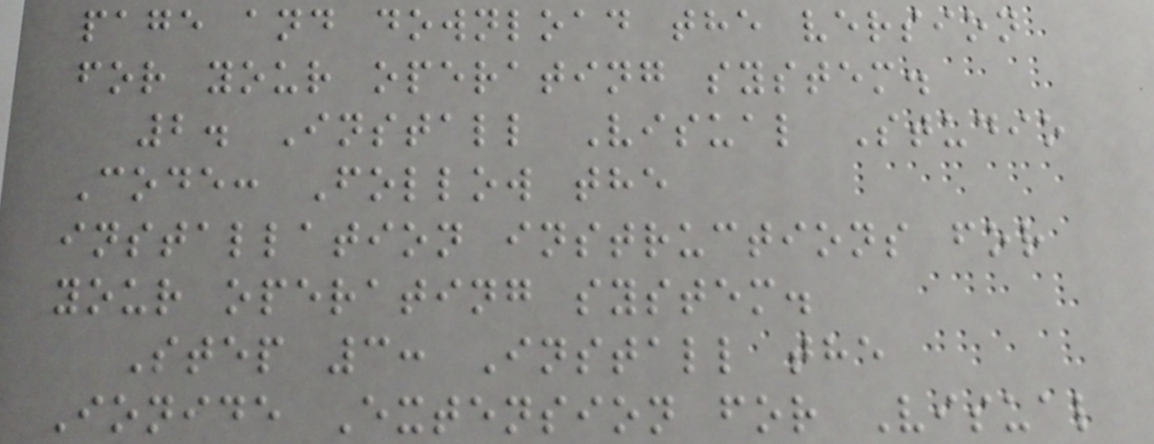page and download the version
for your operating system.
2. Install Visual Studio
Code: Follow the
installation instructions for
your operating system.
Step 3: Install the
Ionide Extension for Visual
